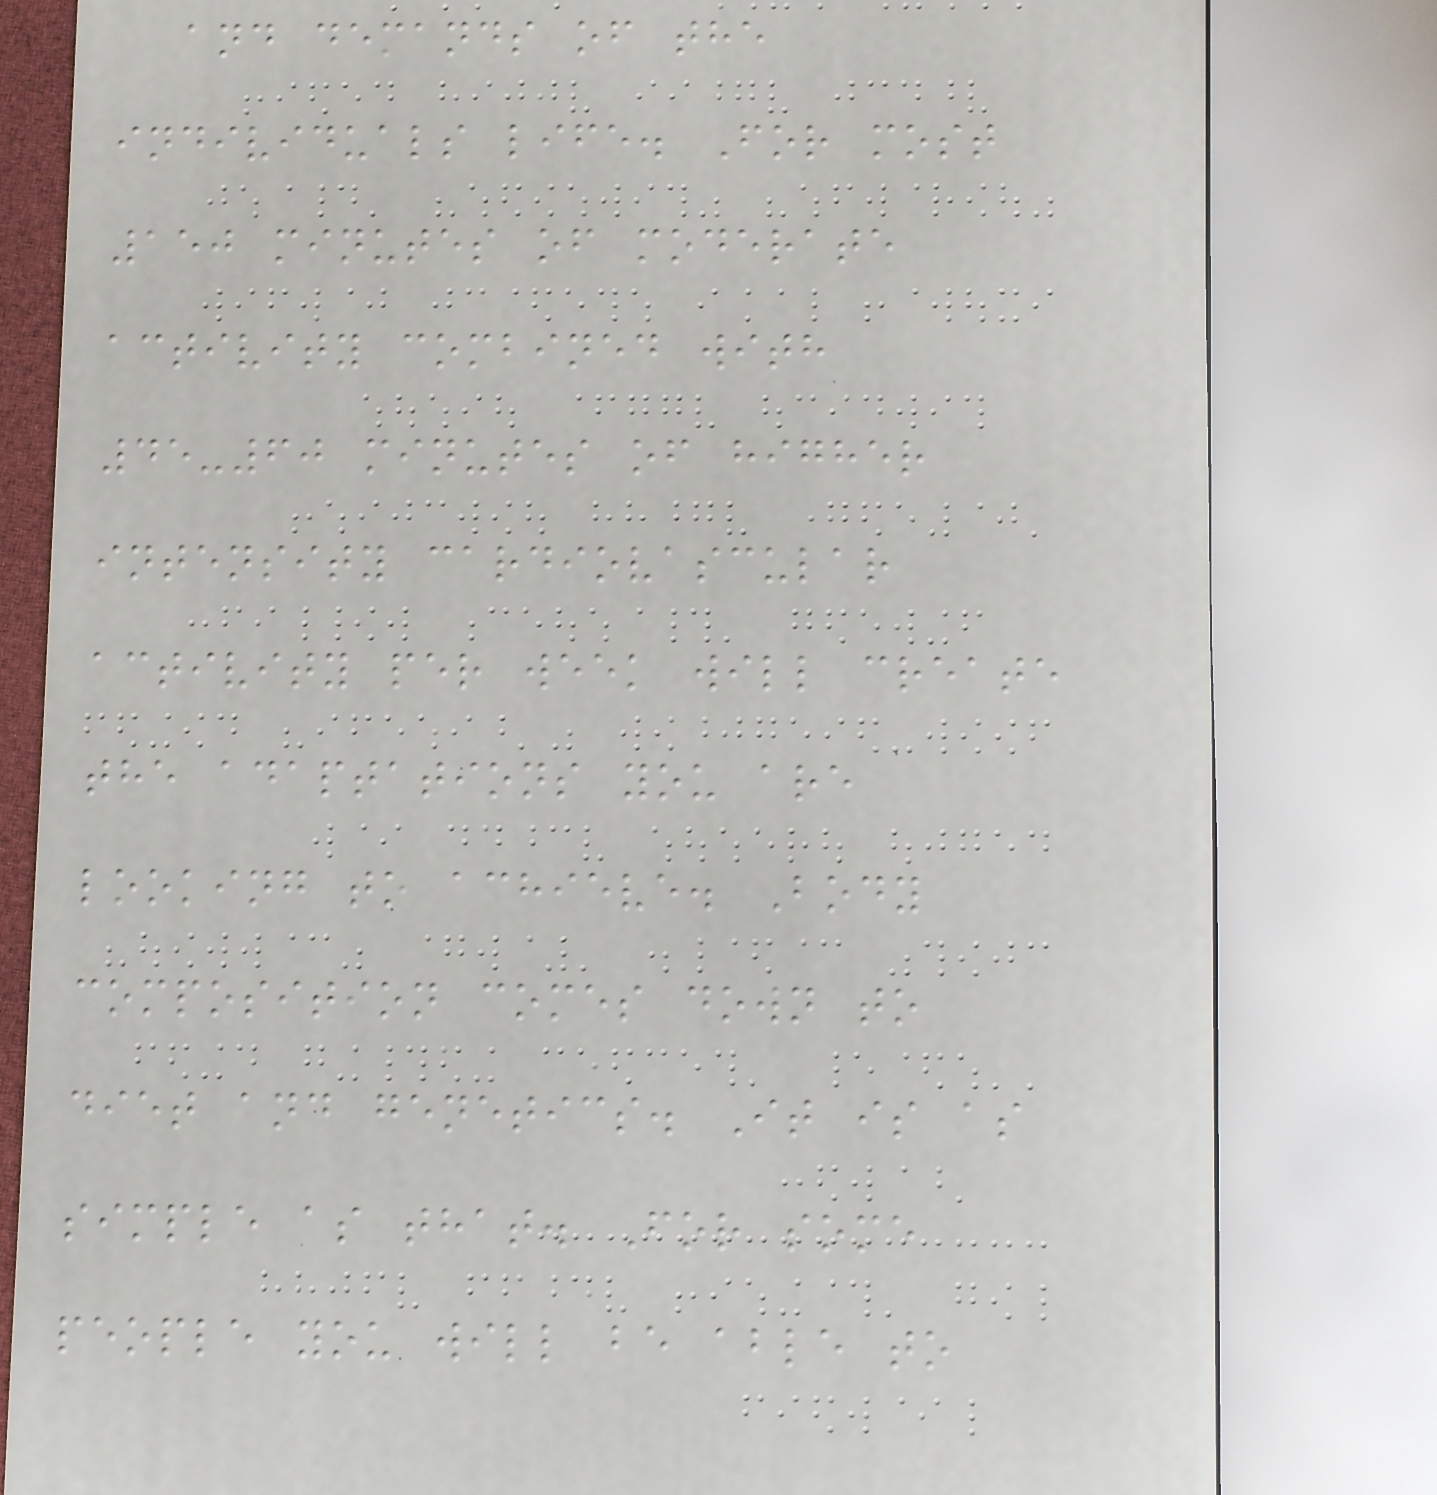and demands of the
individuals life. For most
150 minutes of moderate
activity combined with
45-60 minutes of higher
intensity cardiovascular
activity per week will create
the adaptations you are
looking to achieve. Body
composition comes down to
diet and genetics. It is as
simple as that. For some
people you will be able to
